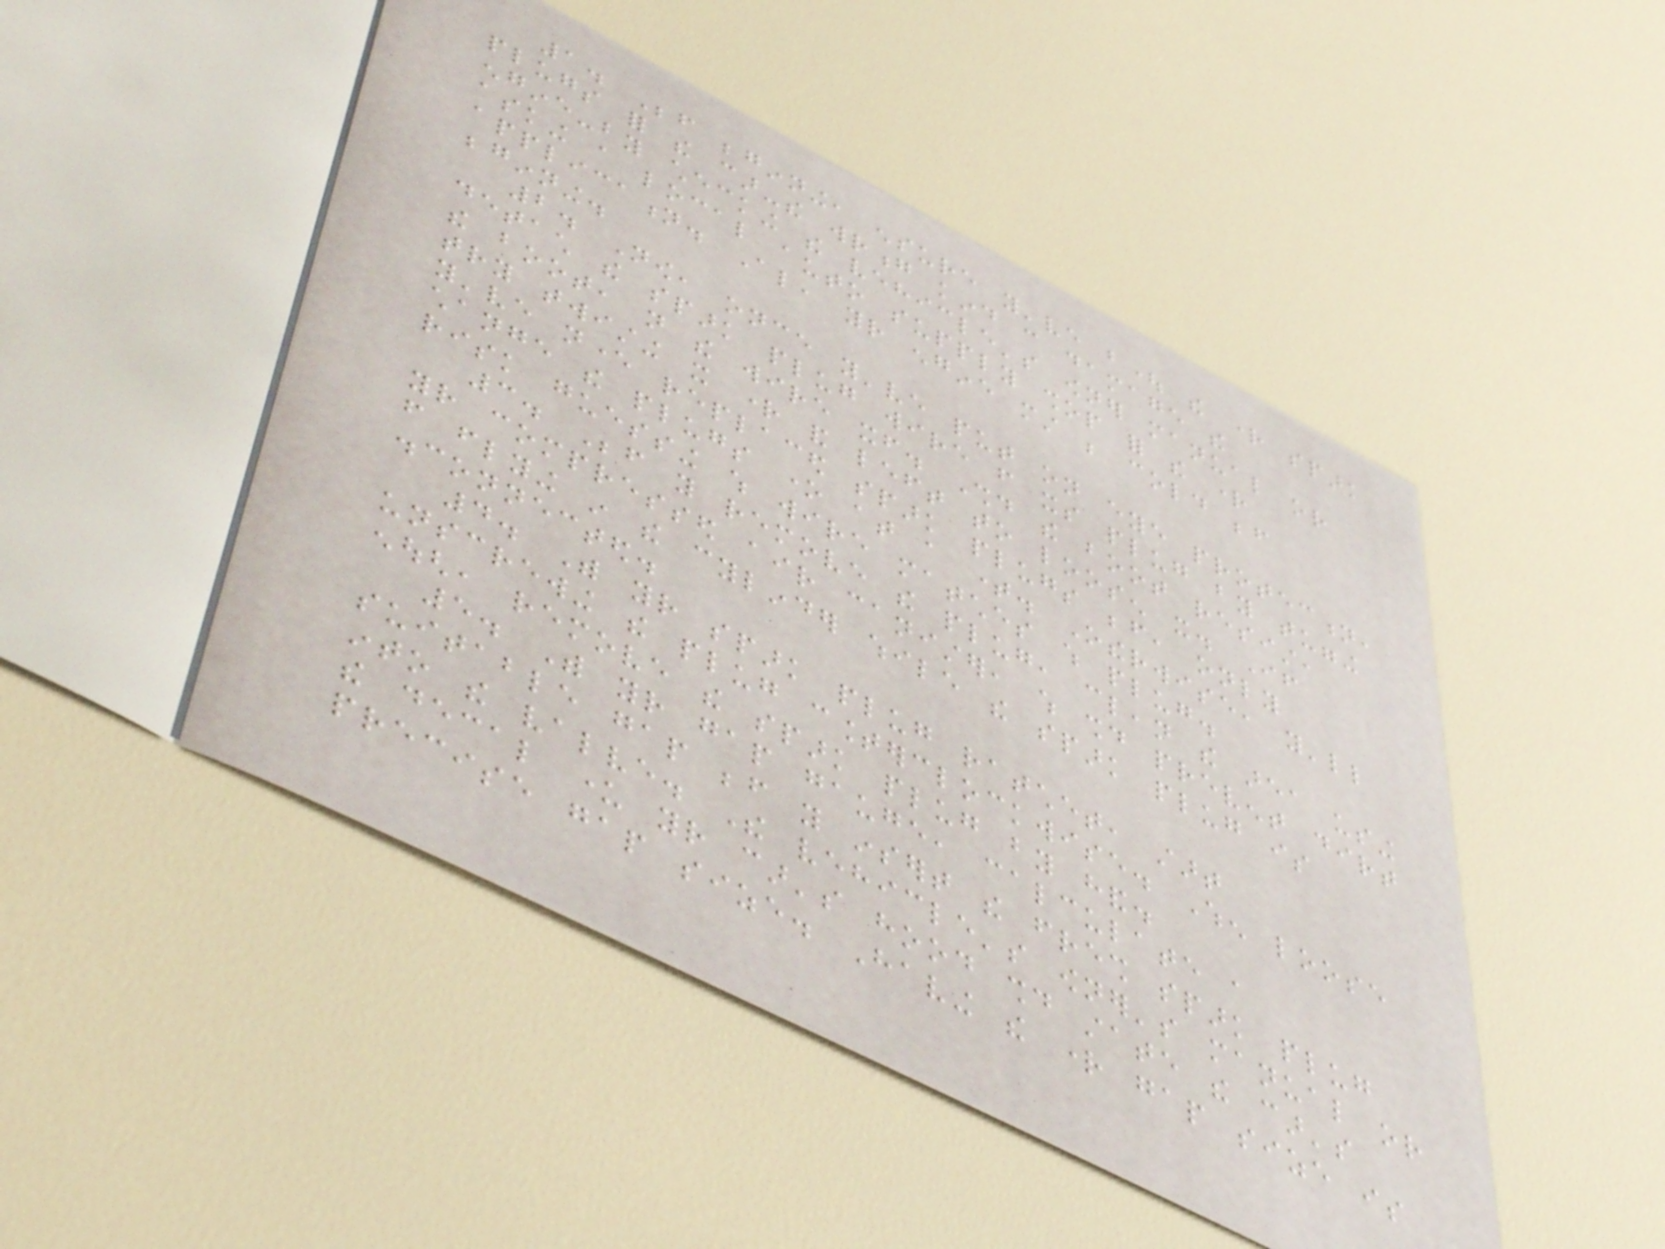1. Before beginning, ensure you've bought the right spark
plugs for the car-the wrong kind can damage the
engine-by checking the vehicle's owner manual or
asking a local auto supply shop for the right
application. Also, your engine must be cold before
beginning.
2. Now, once you've put on eye protection,
detach the spark plug wire from its plug by tugging
the boot, not the wire itself. Should the boot resist,
try twisting it right and left to loosen it. If
you've never replaced spark plugs before, only
change the plugs one at a time. Otherwise, you'll
risk guessing which wire matches which plug.
3. Before you remove the plug, clean the area using
your compressed air canister, which should prevent dirt
from flying in the cylinder while the spark plug is
disconnected.
4. With your spark plug ratchet, start
unscrewing the plug counterclockwise. When loose
enough, remove the spark plug by hand.
5. With your gap gauge, calculate a
suitable gap before you insert the fresh spark plug
into the valve. The vehicle's owner's manual or
the decal under your car's hood should state the car's
precise gap size. Having the right gap size is
